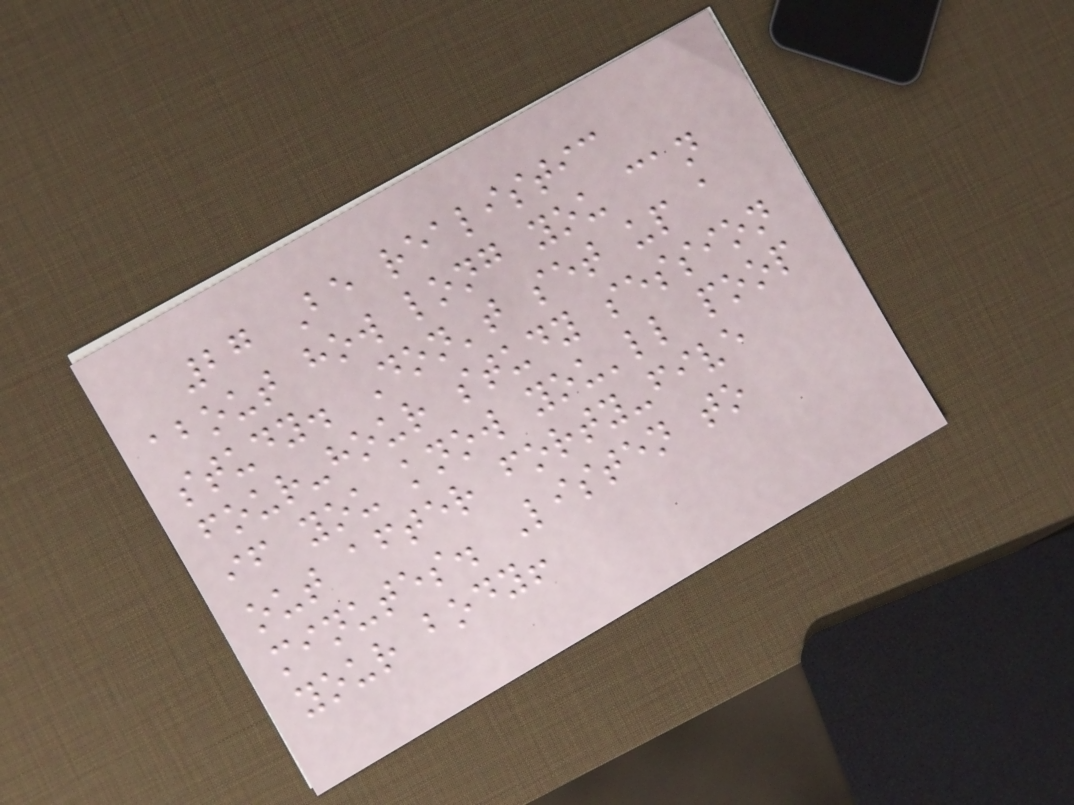27 Be realistic
about how long you can
study. Don't set up a
four-hour study session
if you know you'll poop
out after forty-five
minutes. Listen to
your body!
